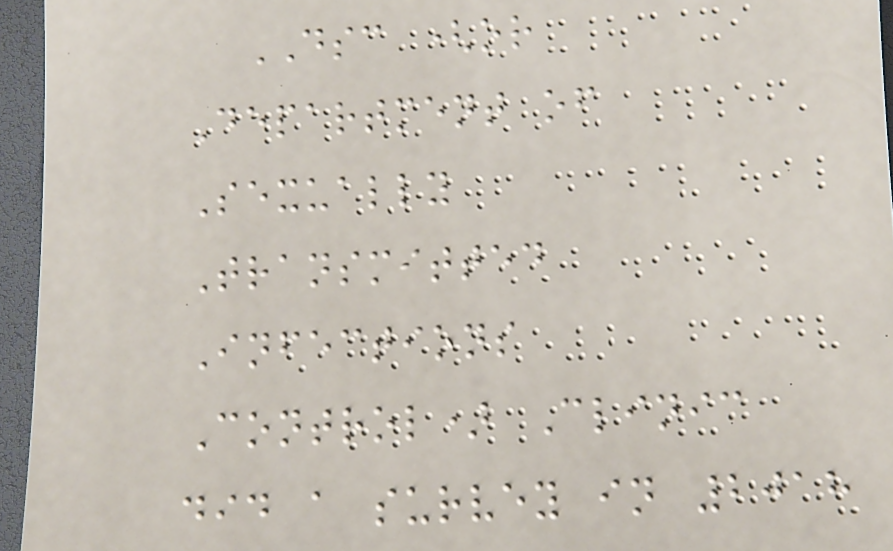DSC (or
Department of
Sexually
Transmitted
Infections
Control) Clinic
did a survey in 2018
